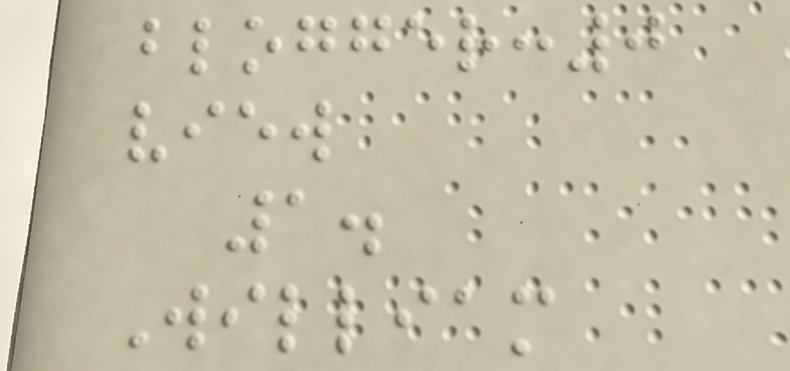blogger:0
view
1.
William
